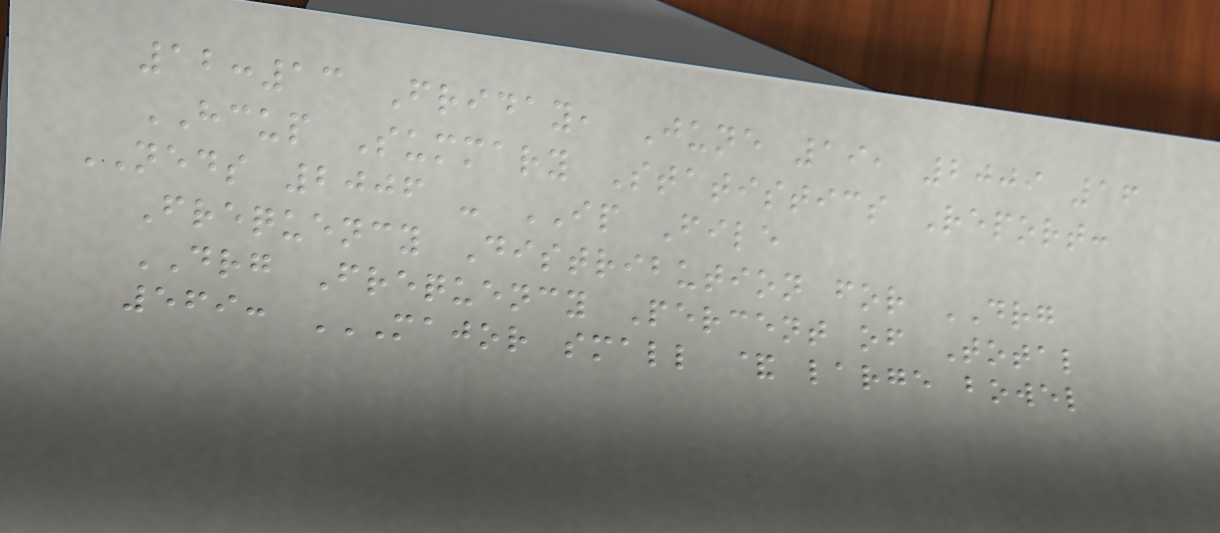12:13 Friday, June 19, 2009 16
HCUP Summary Statistics Report:
NEDS 2006 - IP File
Frequency Distribution for DRG
DRG Frequency Percent of Total
569: MAJOR SMALL & LARGE BOWEL
